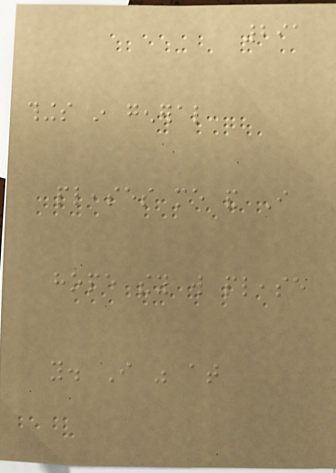291
things in general
pleases me and I
hope they will please
you. I was at
